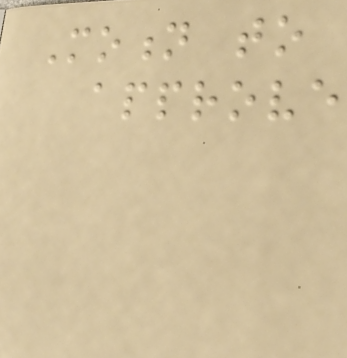Motion to
approve
